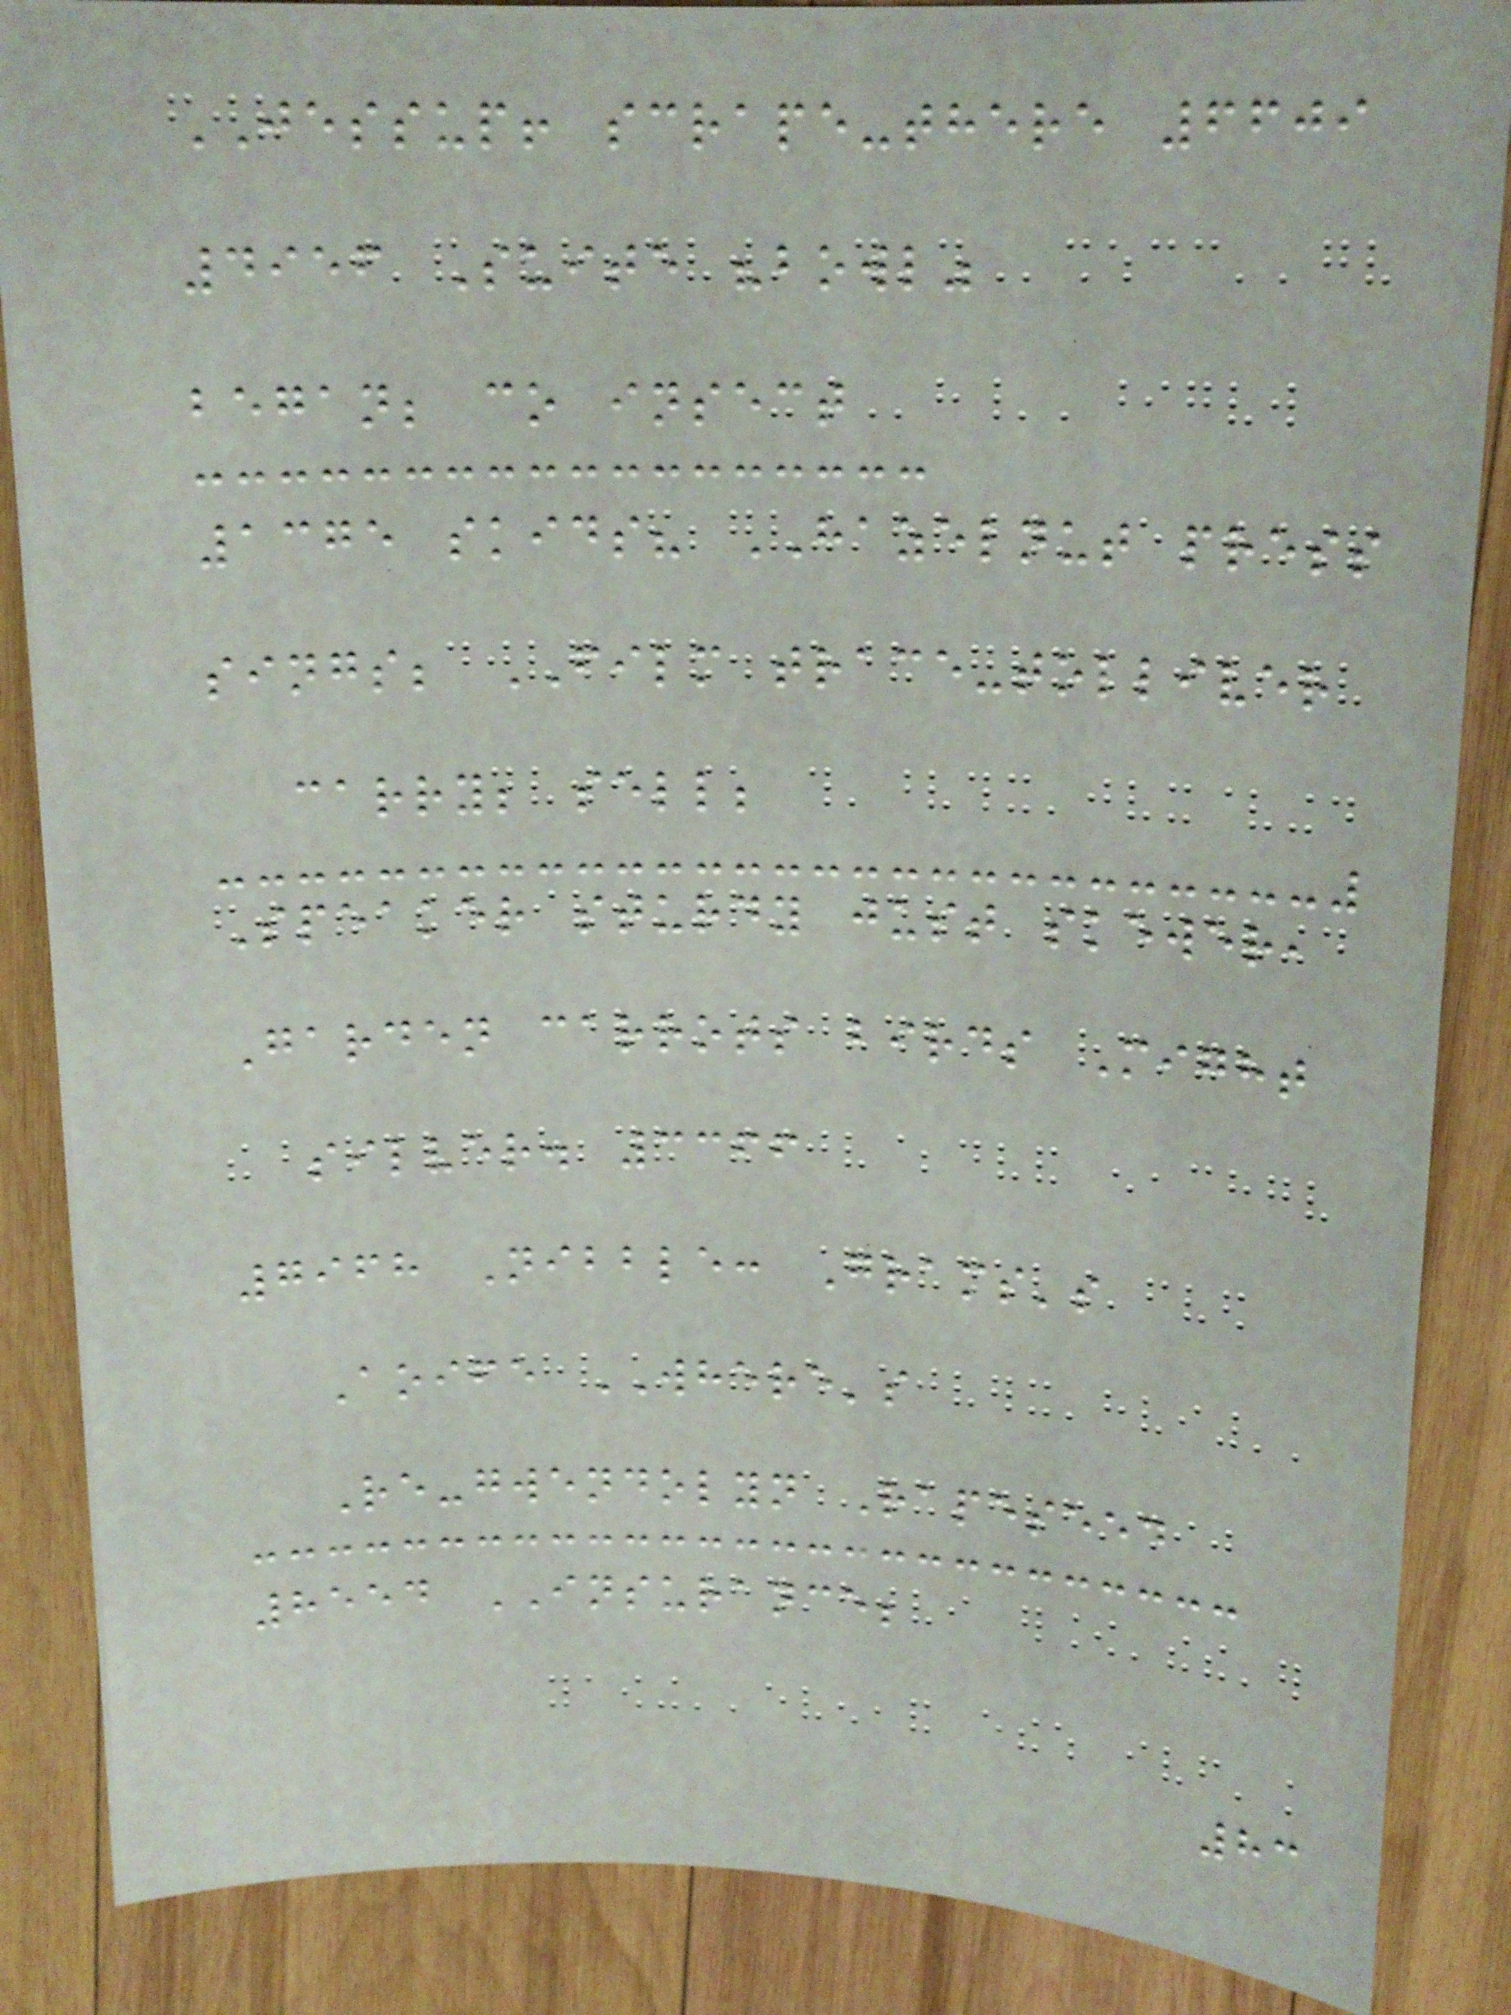JESSUP! scrape-there 6609
4956 Suite "bowl"
began; co insect
1375 skids? HAZELNUT press
sings; FILM trace-tolliver
carry; sell;
Speaker sturdy just skewer,
Garden carrots birds Might
silver. 3366
7968 Nibble: Grams's
Aoife WHERE's
Re-gwendolyn Rapeseed
8554 INSURANCE;
83
